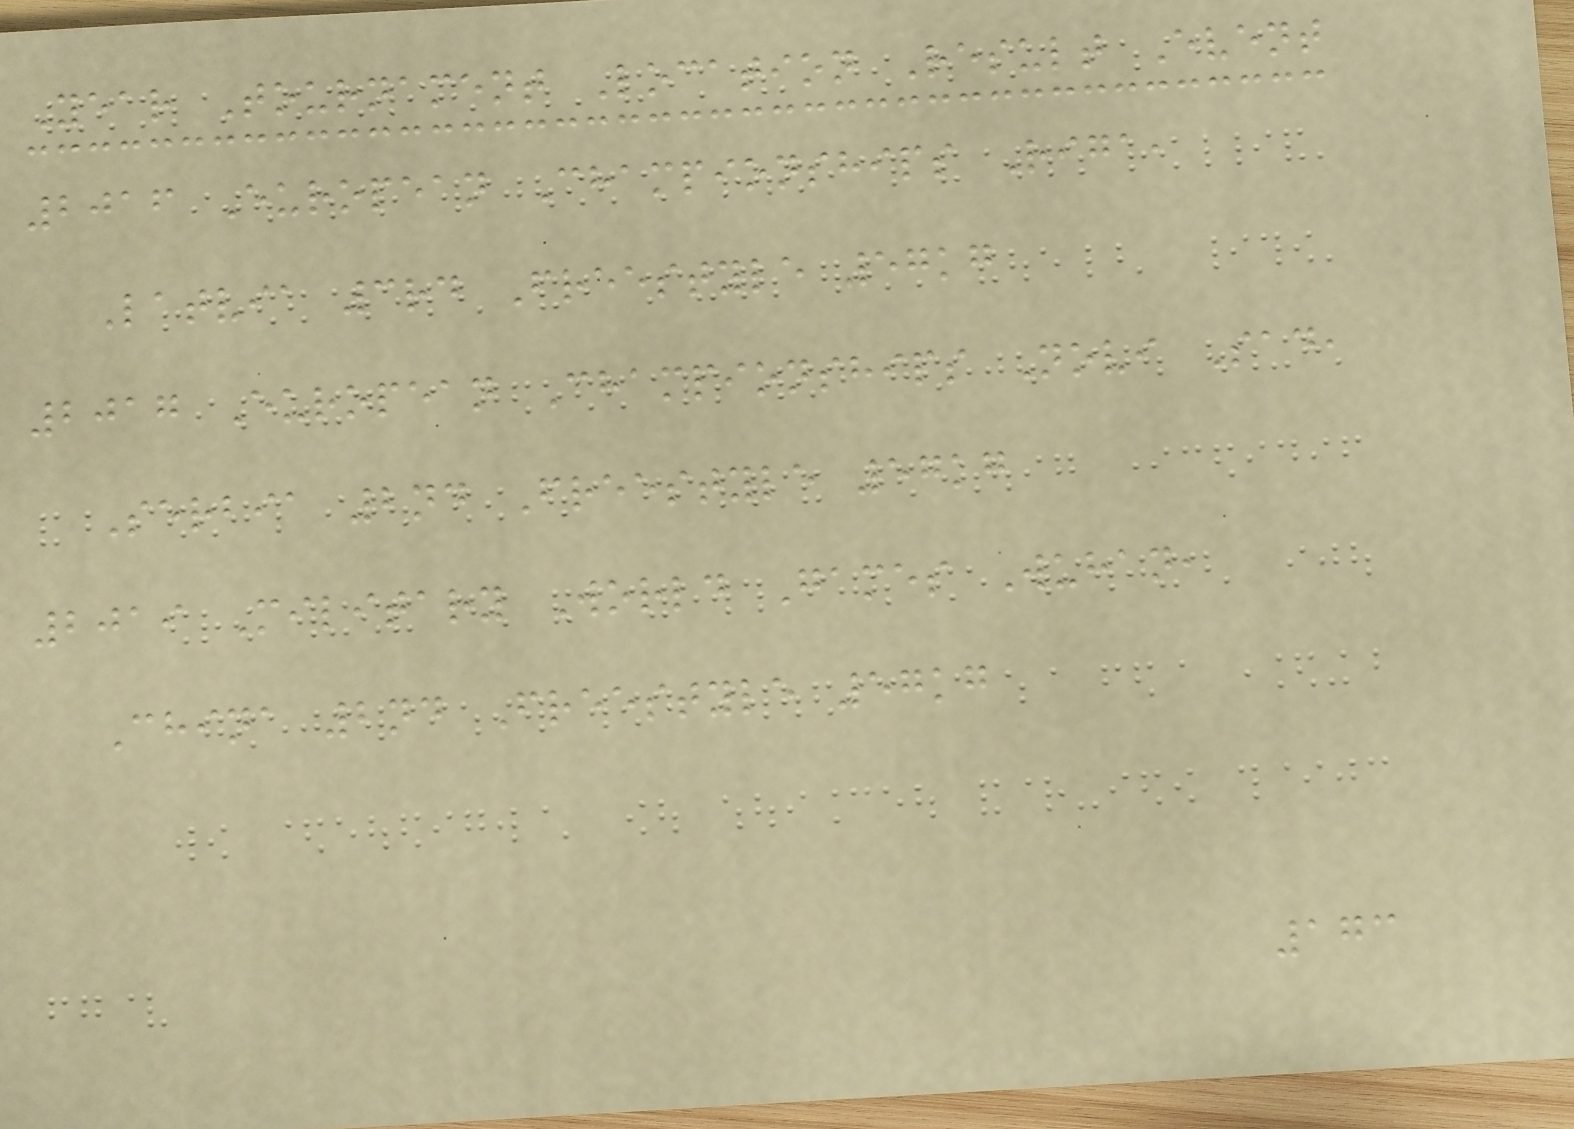Year Tournament Location Result Event
2016 European Championships Riga,
Latvia 3rd Freestyle 57kg
2017 European Championships Novi Sad,
Serbia 2nd Freestyle 57kg
2019 Military World Games Wuhan,
China 2nd Freestyle 57kg
173
